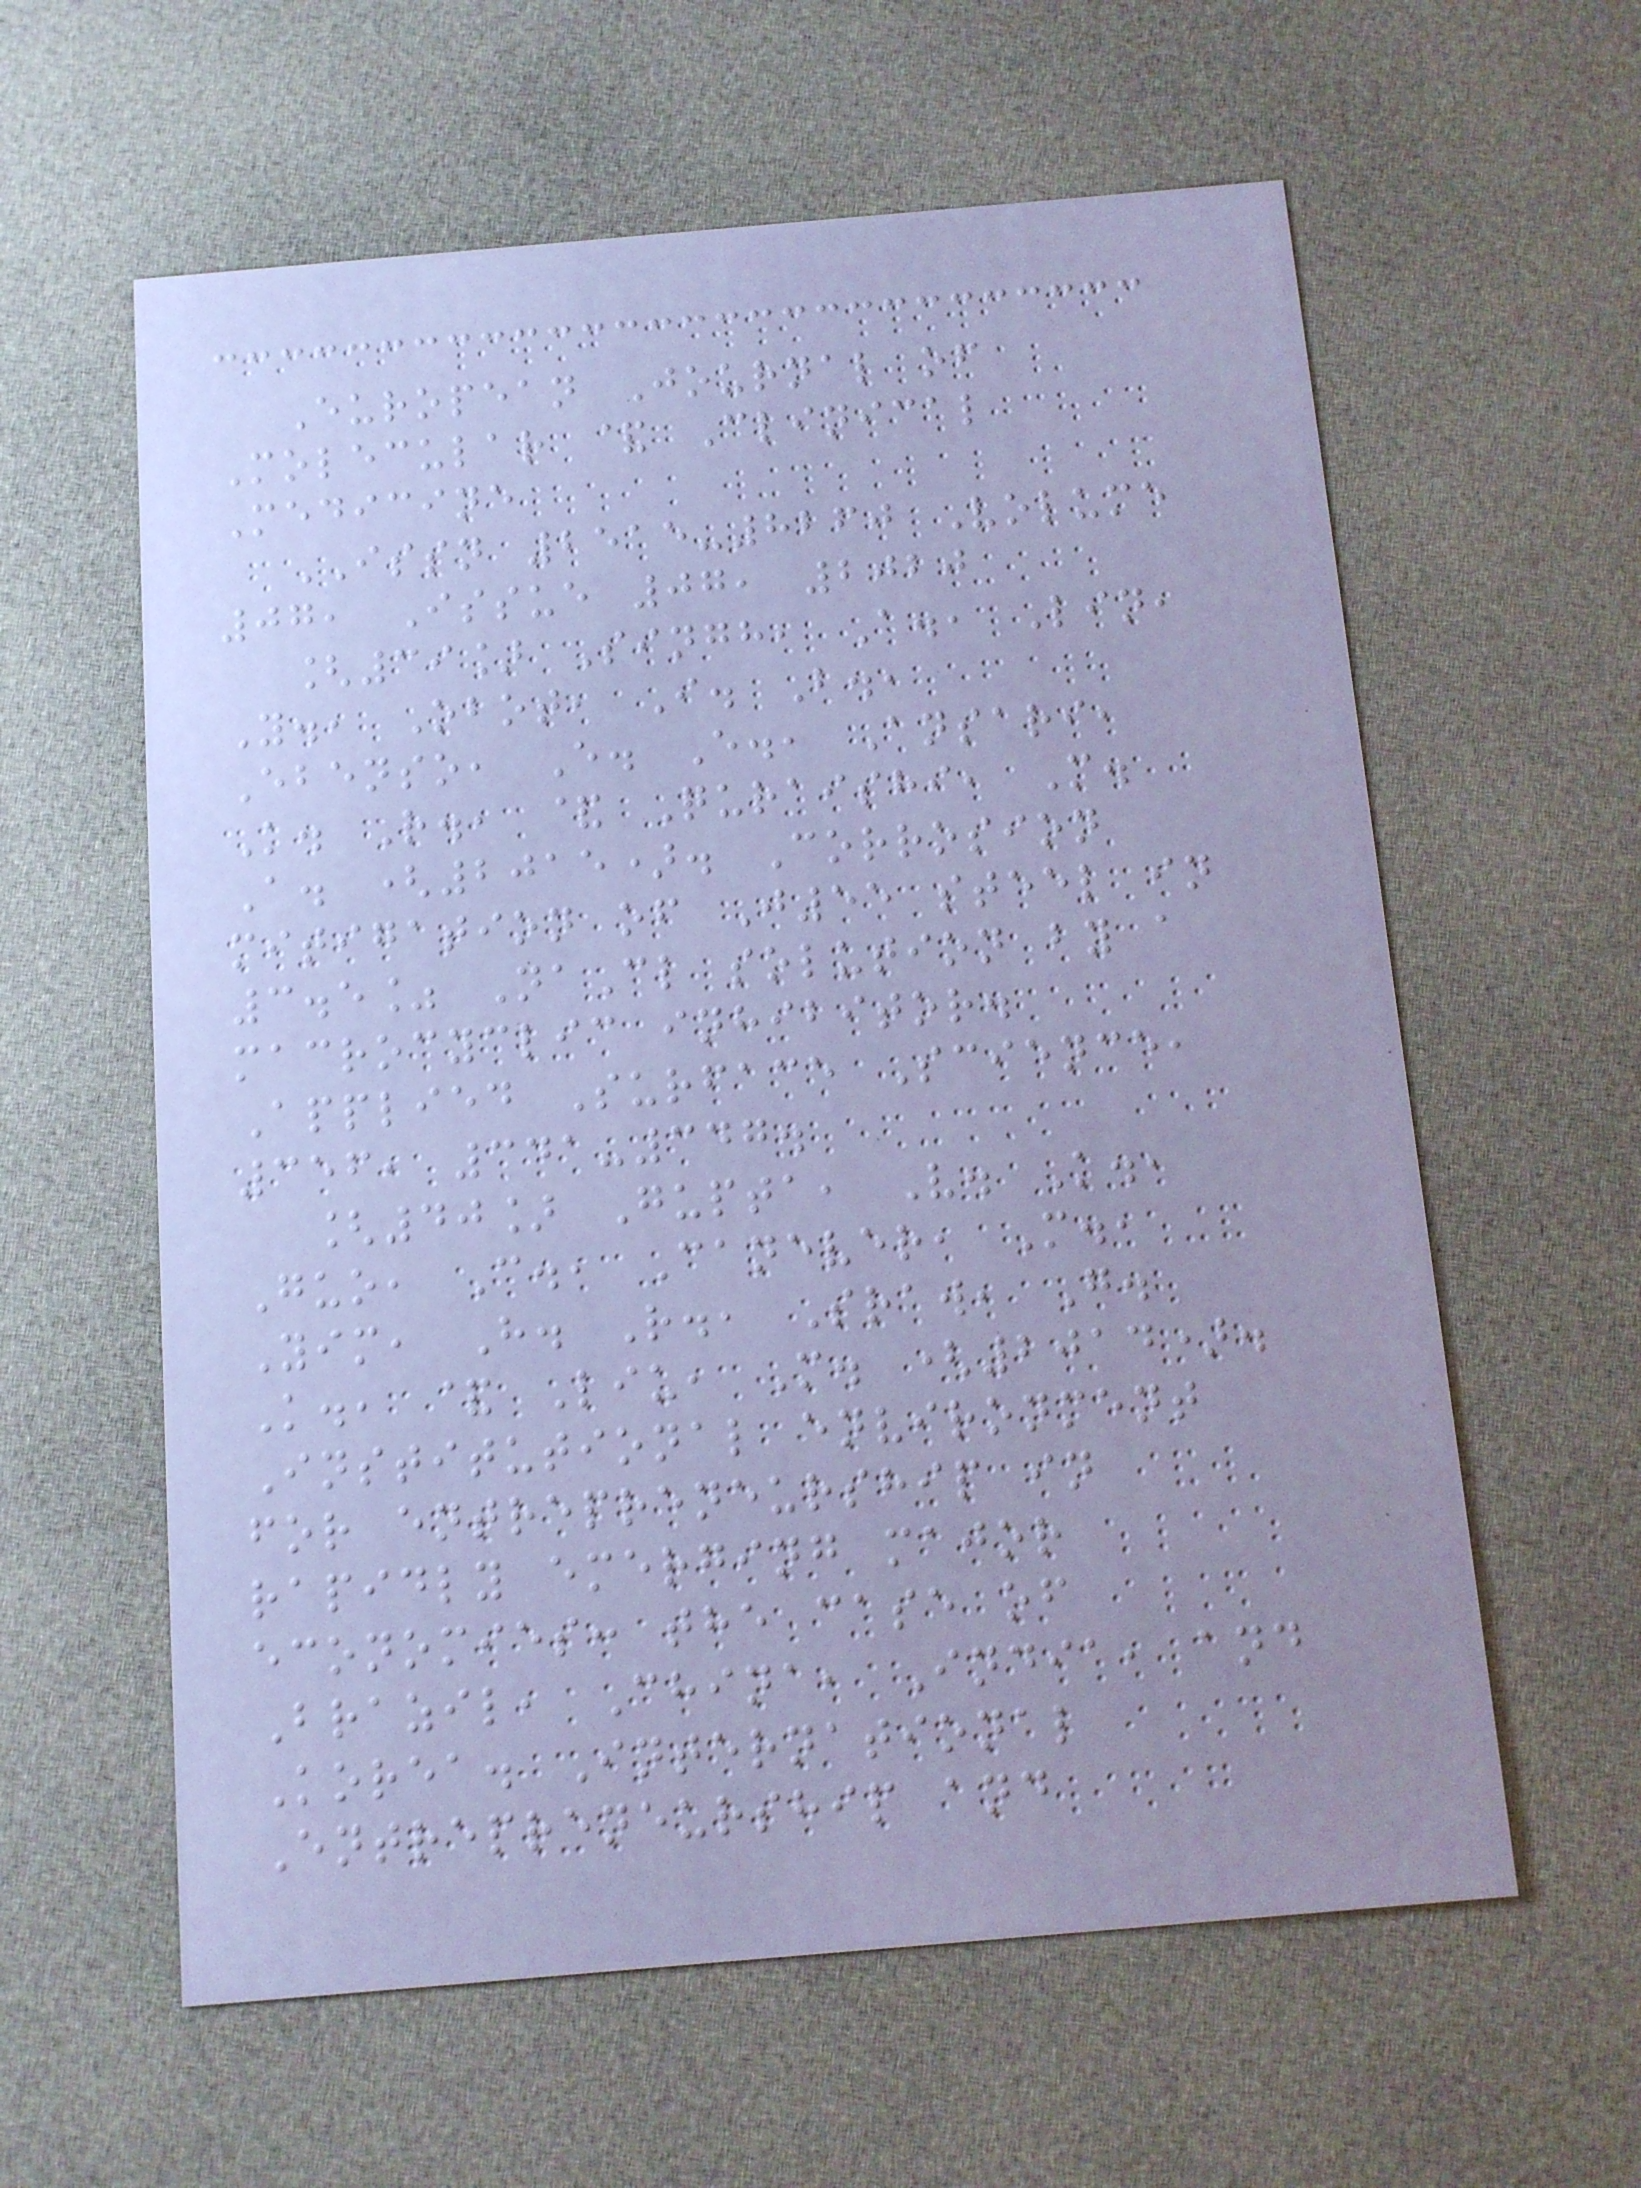European Journal of
Molecular & Clinical
Medicine
ISSN 2515-8260 Volume
07, Issue 07, 2020
[39] Singh, A., Lin,
Y., Obot, I. B.,
Ebenso, E. E., Ansari,
K. R., & Quraishi, M.
A. (2015). Corrosion
mitigation of J55 steel in
3.5% NaCl solution by a
macrocyclic inhibitor.
Applied Surface Science,
356, 341-347.
[40] Gupta, V. K.,
Guo, C., Canever, M.,
Yim, H. R., Sraw, G.
K., & Liu, M. (2014).
Institutional environment
for entrepreneurship in
rapidly emerging major
economies: the case of
Brazil, China, India, and
Korea. International
Entrepreneurship and
